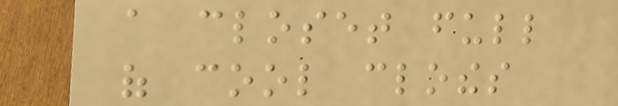a closet full
of cool clothes
